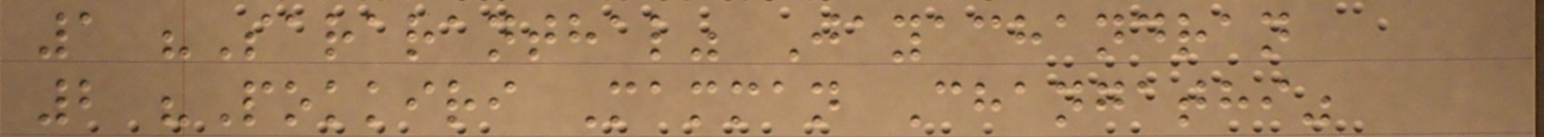1 "Sararanthal" Jayachandran
2 "Pokkiri Mamman Changathi"
